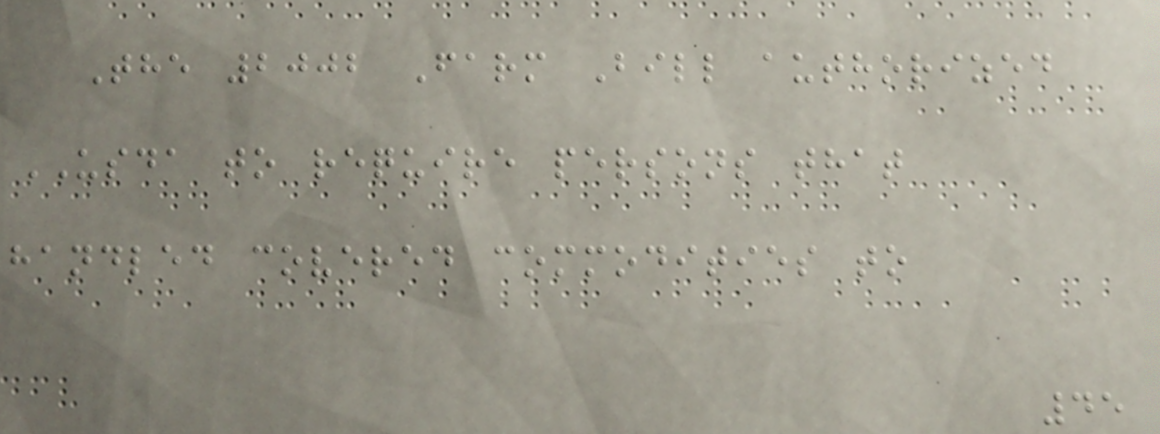The 2002 Farm Bill authorized
USDA to require persons that
handled covered commodities to
45
